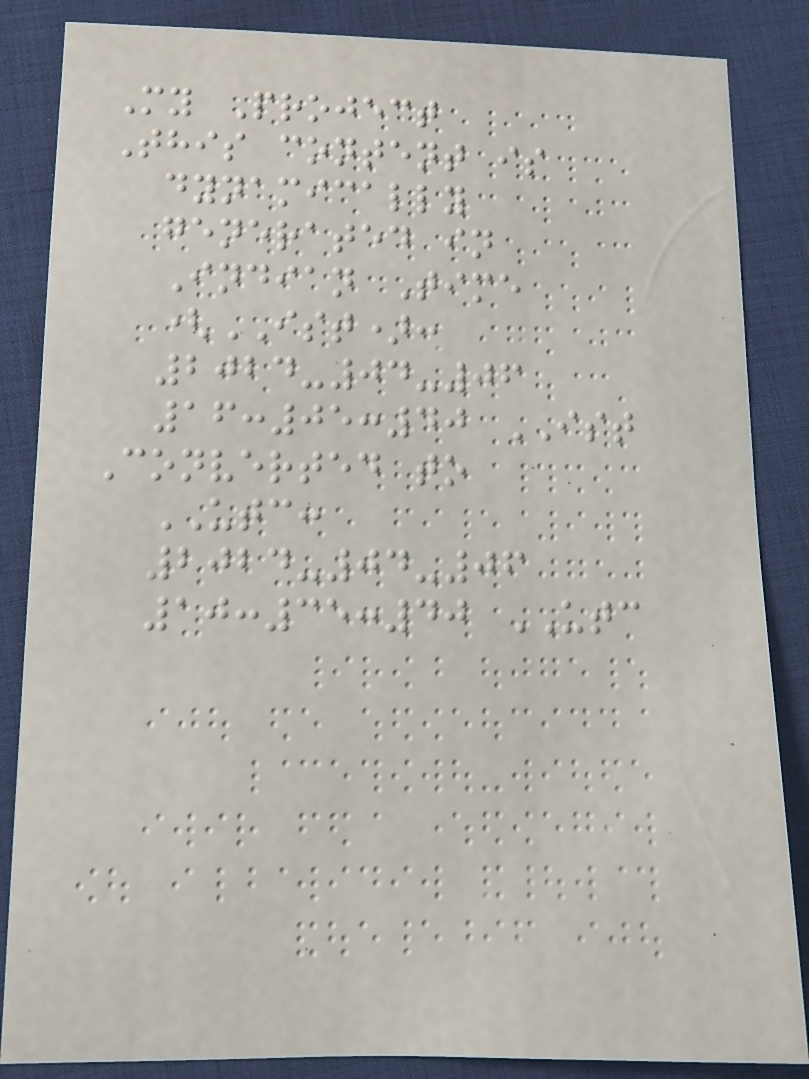My Project
This content is
dynamically
generated in
Indian Time
(IST):
2024-04-06
16:05:40 IST
Converted to
UTC:
2024-04-06
10:35:40 UTC
